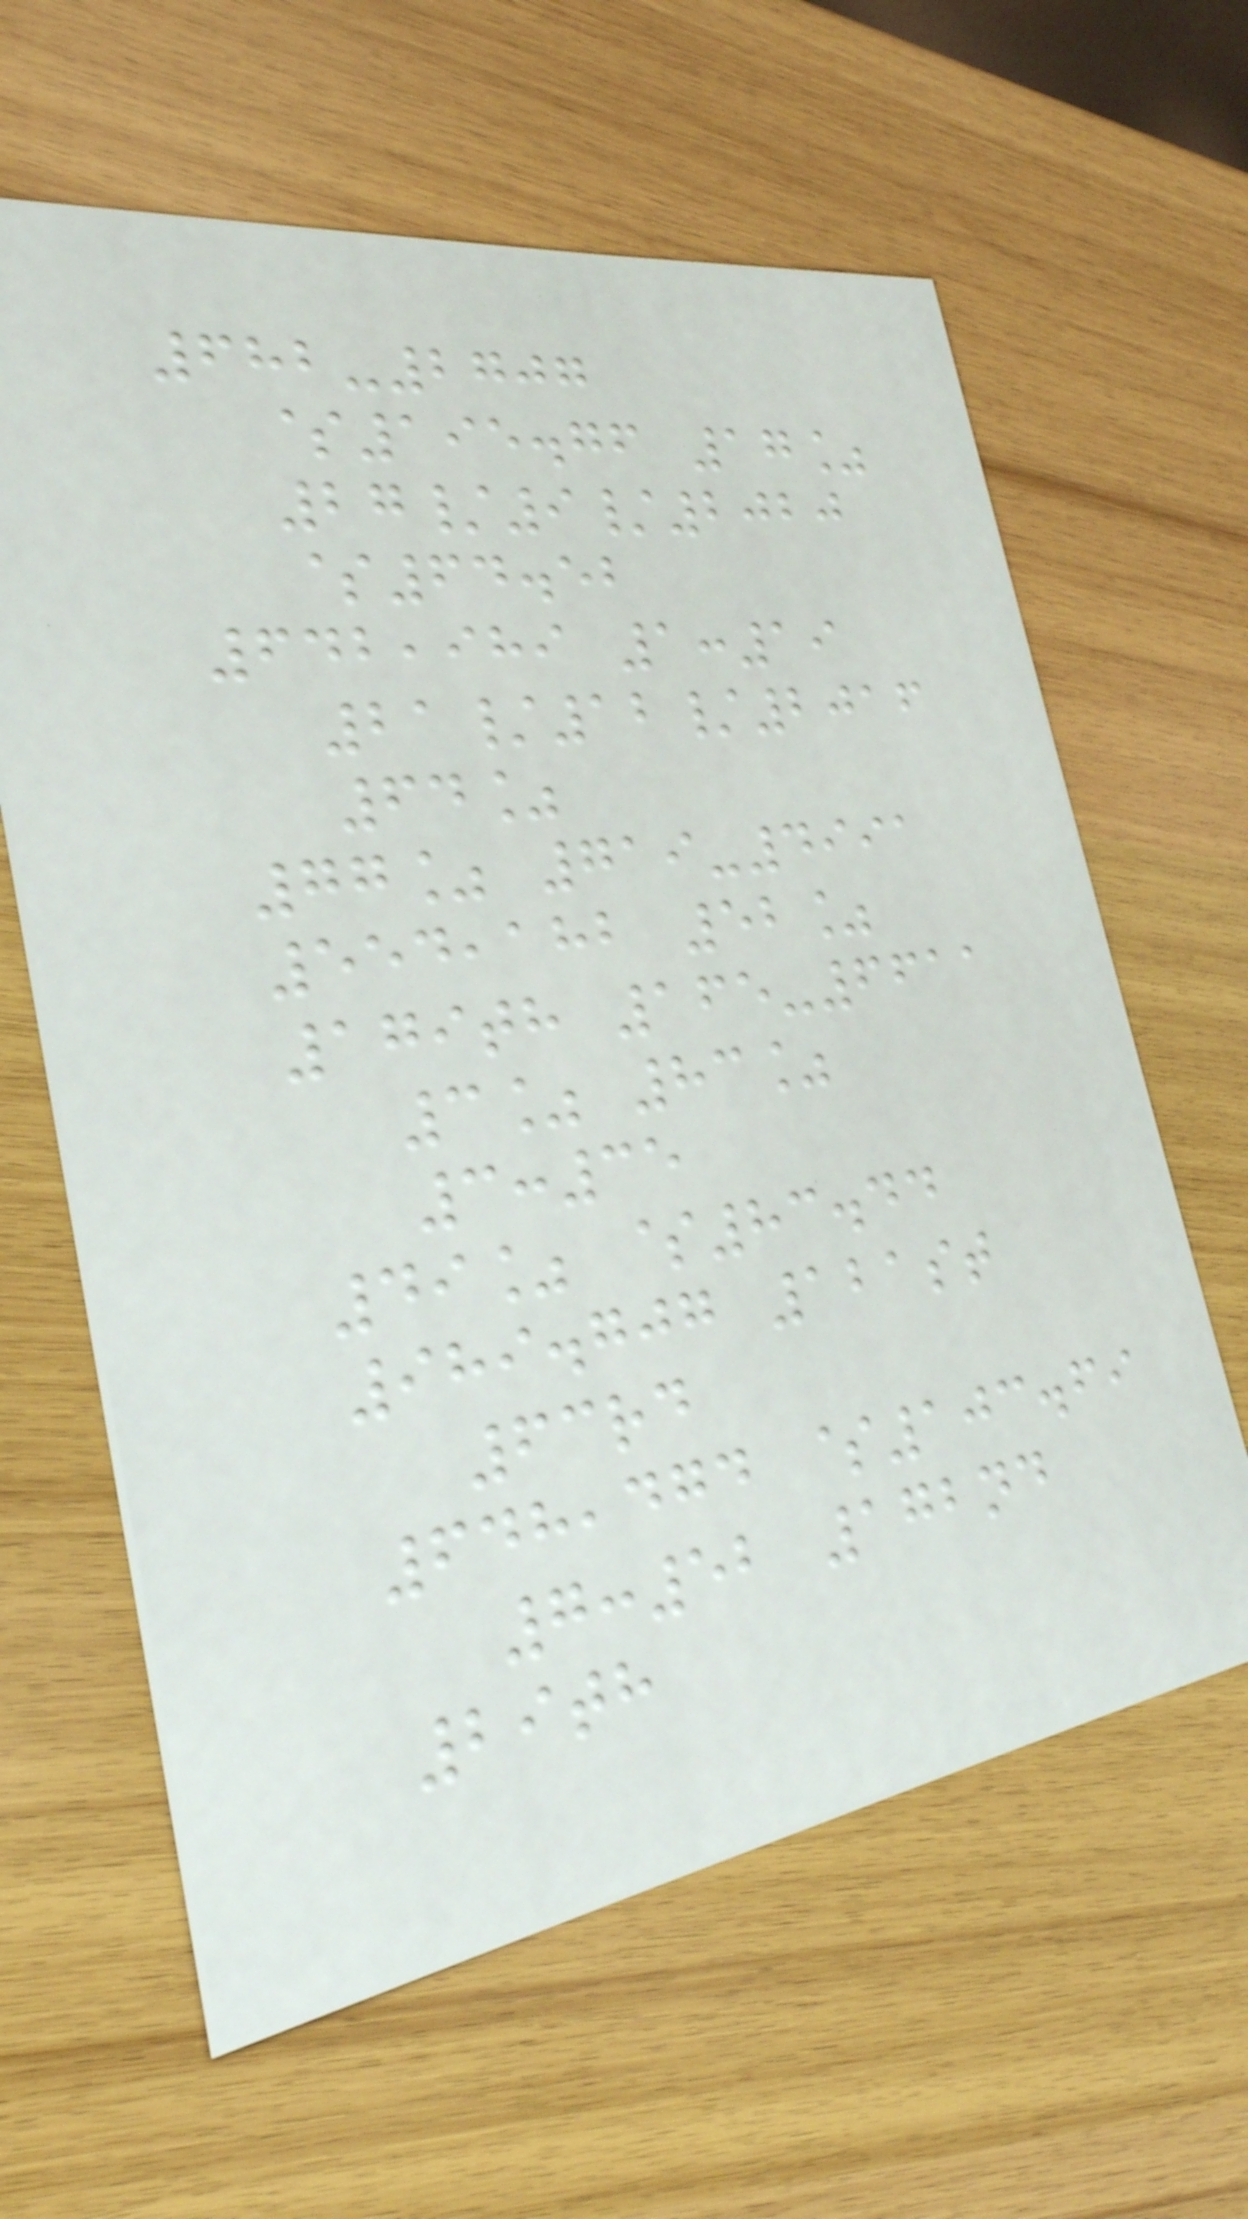682-2707
$195.76 17%
27/9/2020
$64.52
642,989 1:19
21/12/2016
64%
77% 719-4991
554,182 52%
179th 165-6611
3% 83%
3:35
49% $83.44
989.707 121st
63rd
648,474 $103.69
7:52 172nd
29th
